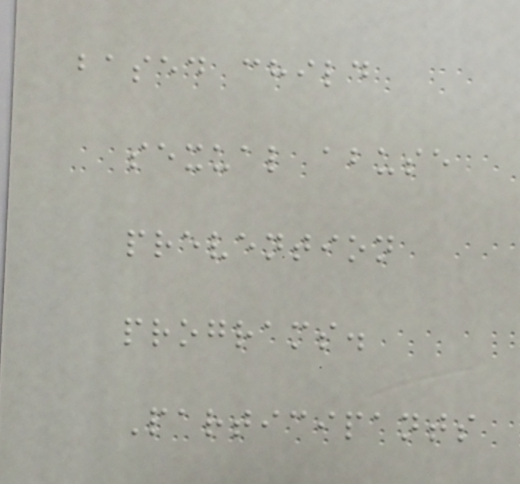based child
sexual abuse
prevention
programs.
Participants
